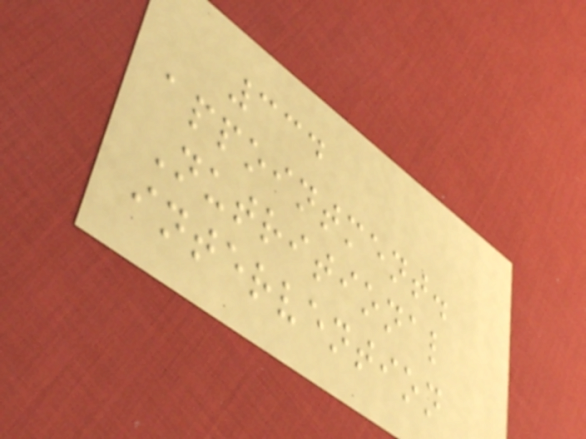334
appointment.
Nutritional
intervention
